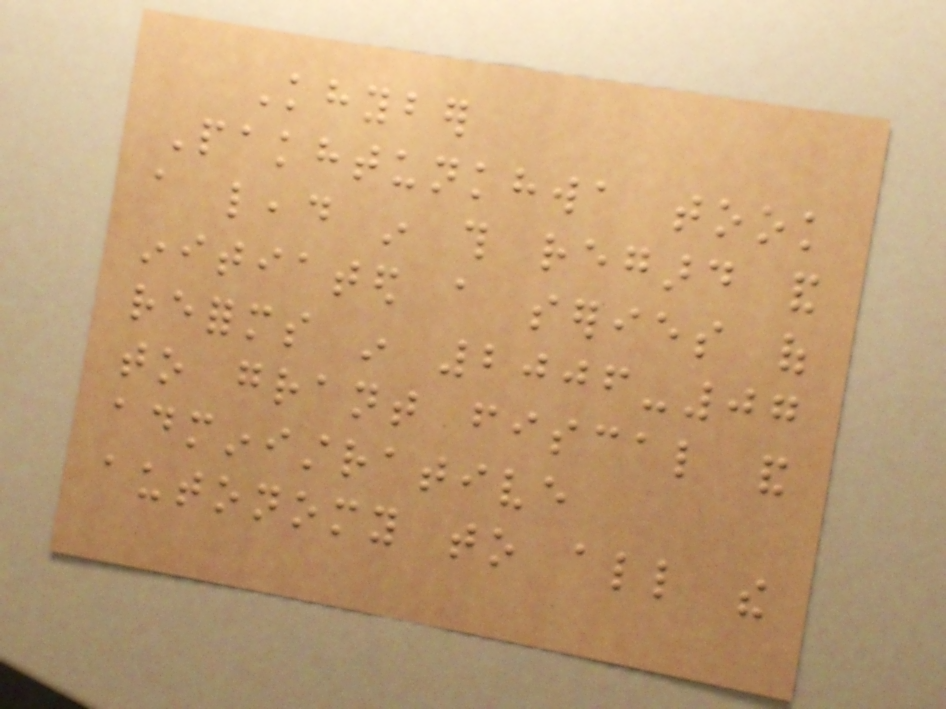Khyber
Pakhtunkhwa took
a lead in this regard and
initiated a series of
reforms in 2006-07
to grant fiscal and
administrative
autonomy to all the
